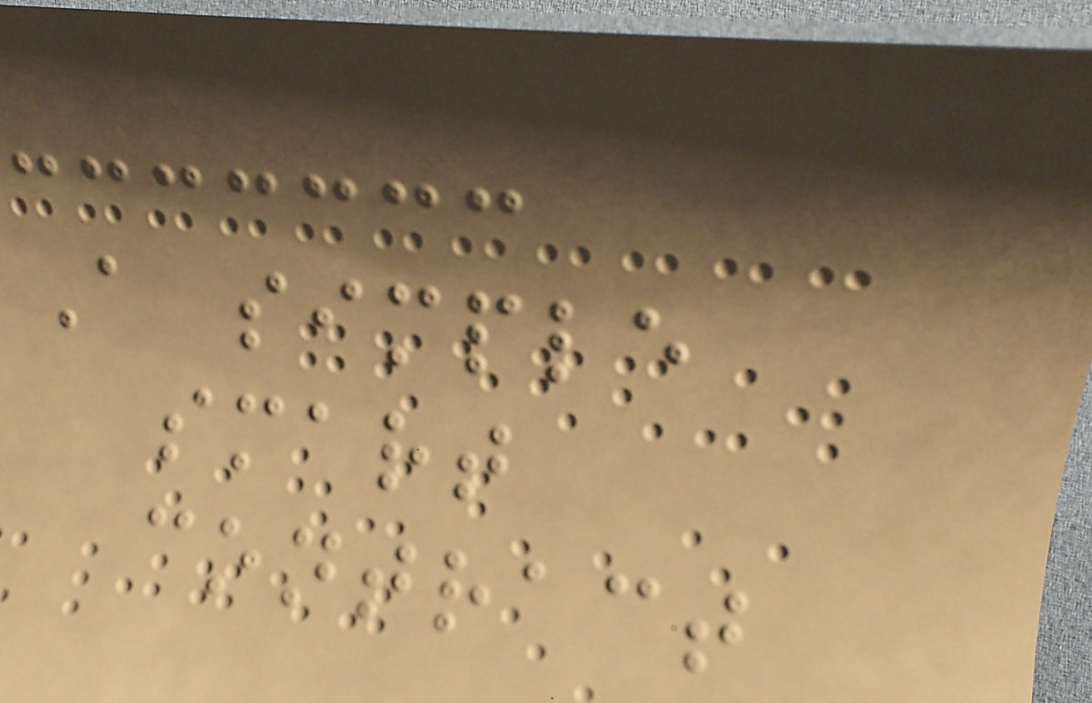A simple
smart
contract
